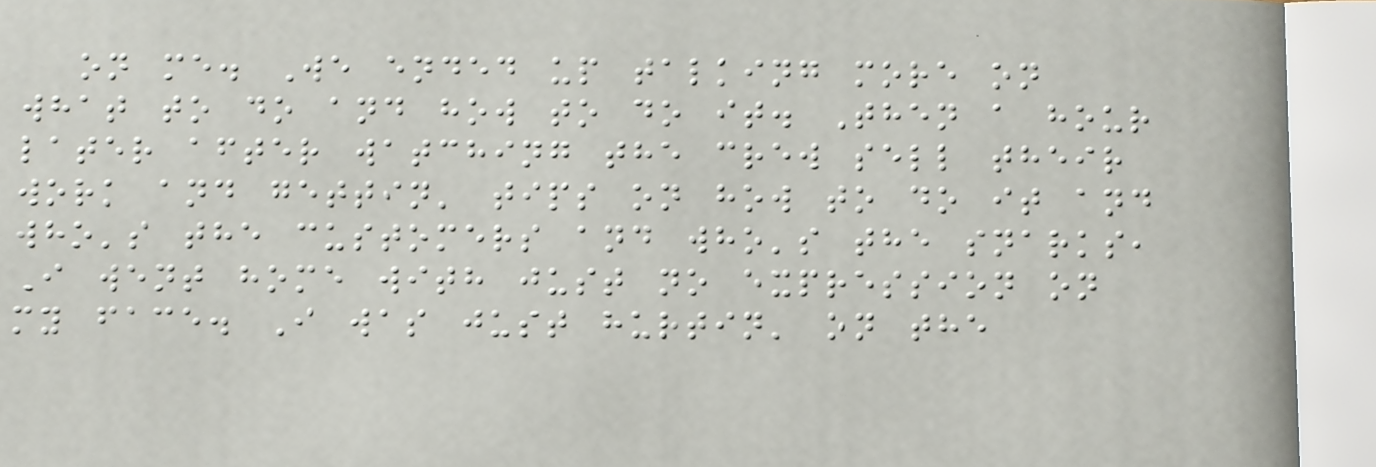on me. We ended up talking more on
what to do and how to do it. Then a hour
later after watching the crew sell their
work and gettin' tips on how to do it and
who's the customers and who's the snarks,
I went home with just no expression on
my face. I was just hurtin' on the
